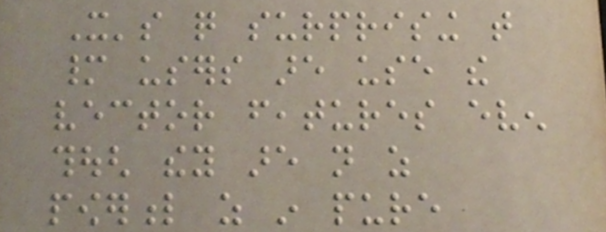It's quite surprising that
many users are use the
vector features even
though they are not as
powerful as in pure
